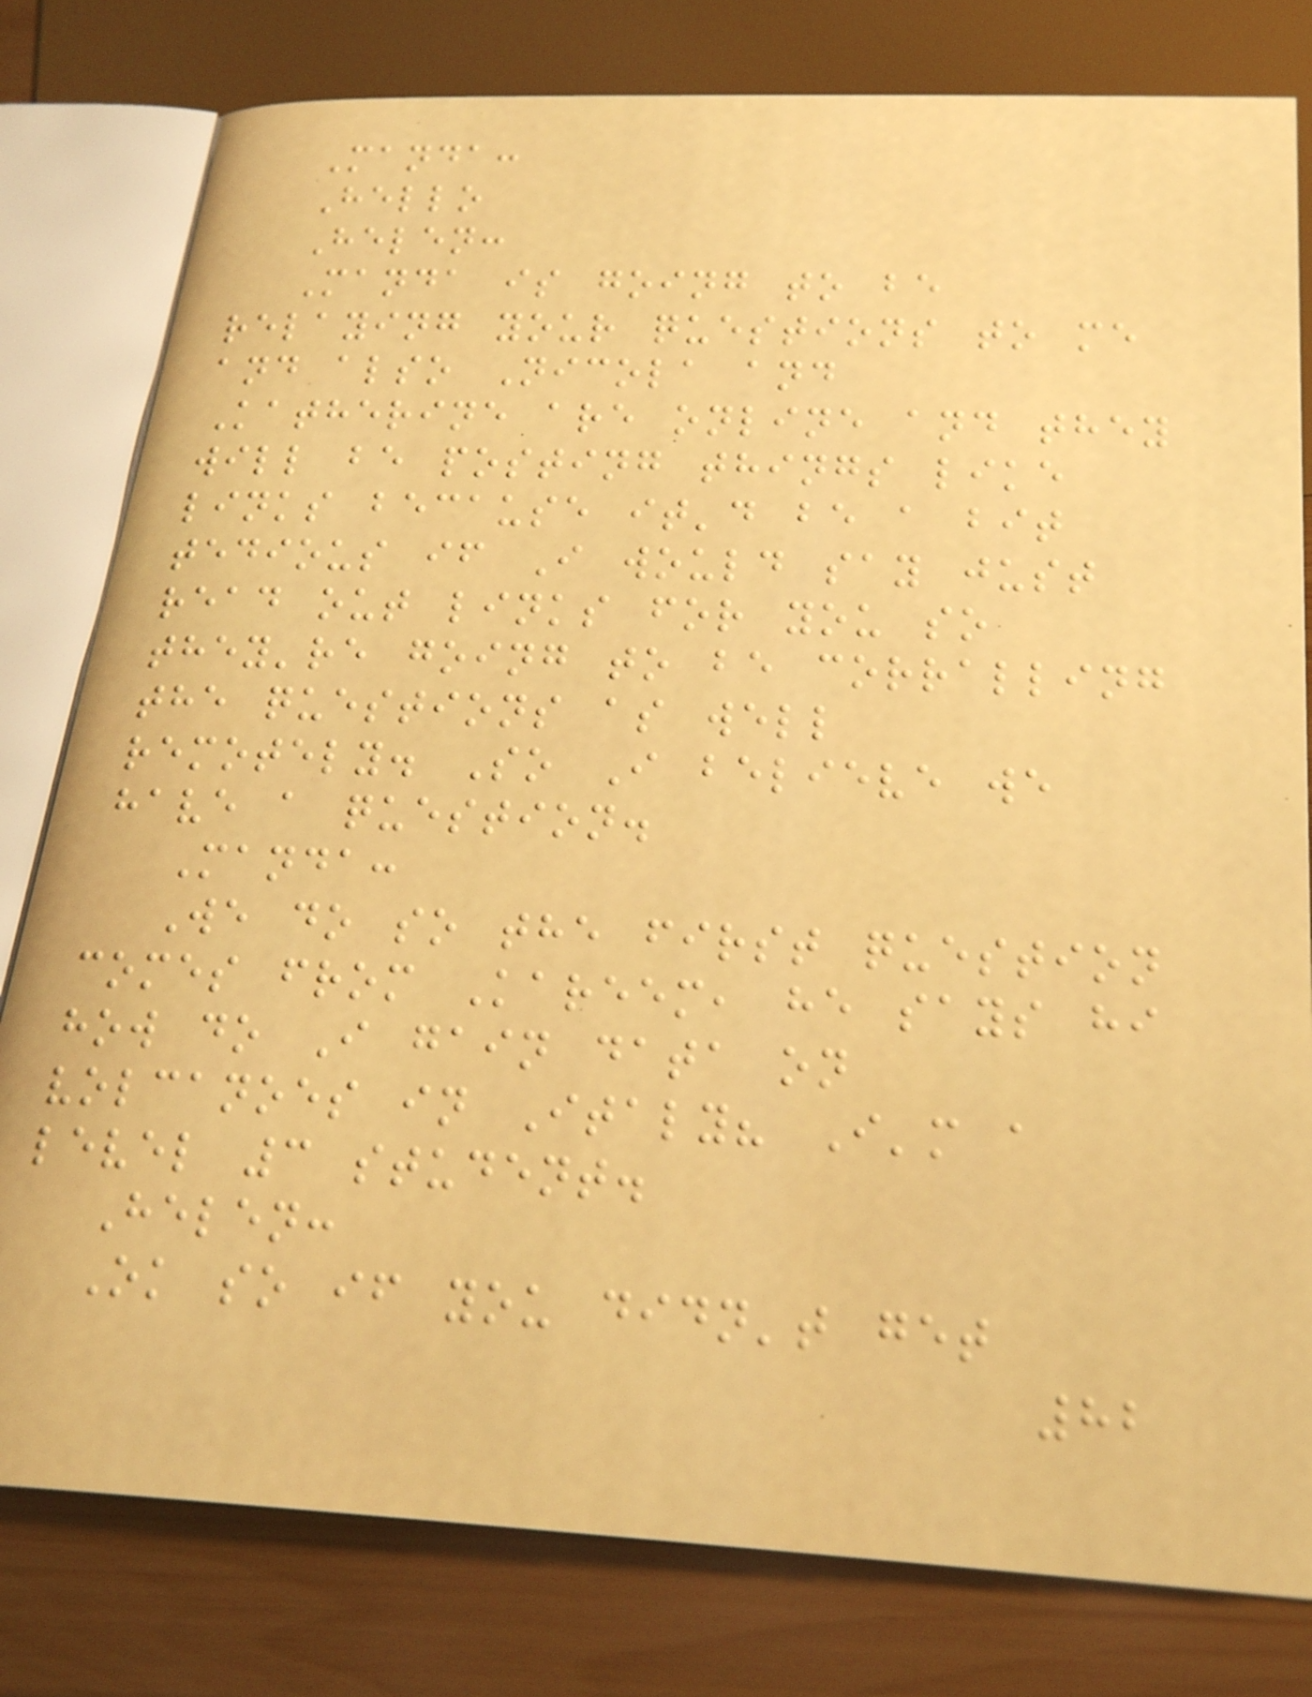Manda:
Hello
Helen:
Manda is going to be
relaying your questions to me
and also Nicola and
Katherine are online and they
will be posting things like
links because it'd be a bit
tedious if I would say just
read out links for you so
they're going to be corralling
the questions as well
remotely. So I believe we
have a question.
Manda:
We do so the first question
comes from Kareem, he says hi
how do I gain data on
volcanoes in Italy? I'm a
level 3 student.
Helen:
Ok so if you didn't get
82
